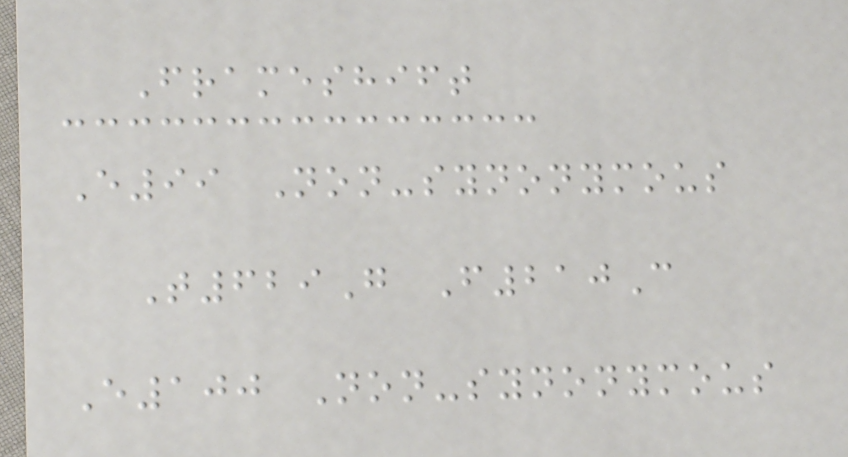Frameshift
E99 Non-synonymous
T629G F210C
E100 Non-synonymous
